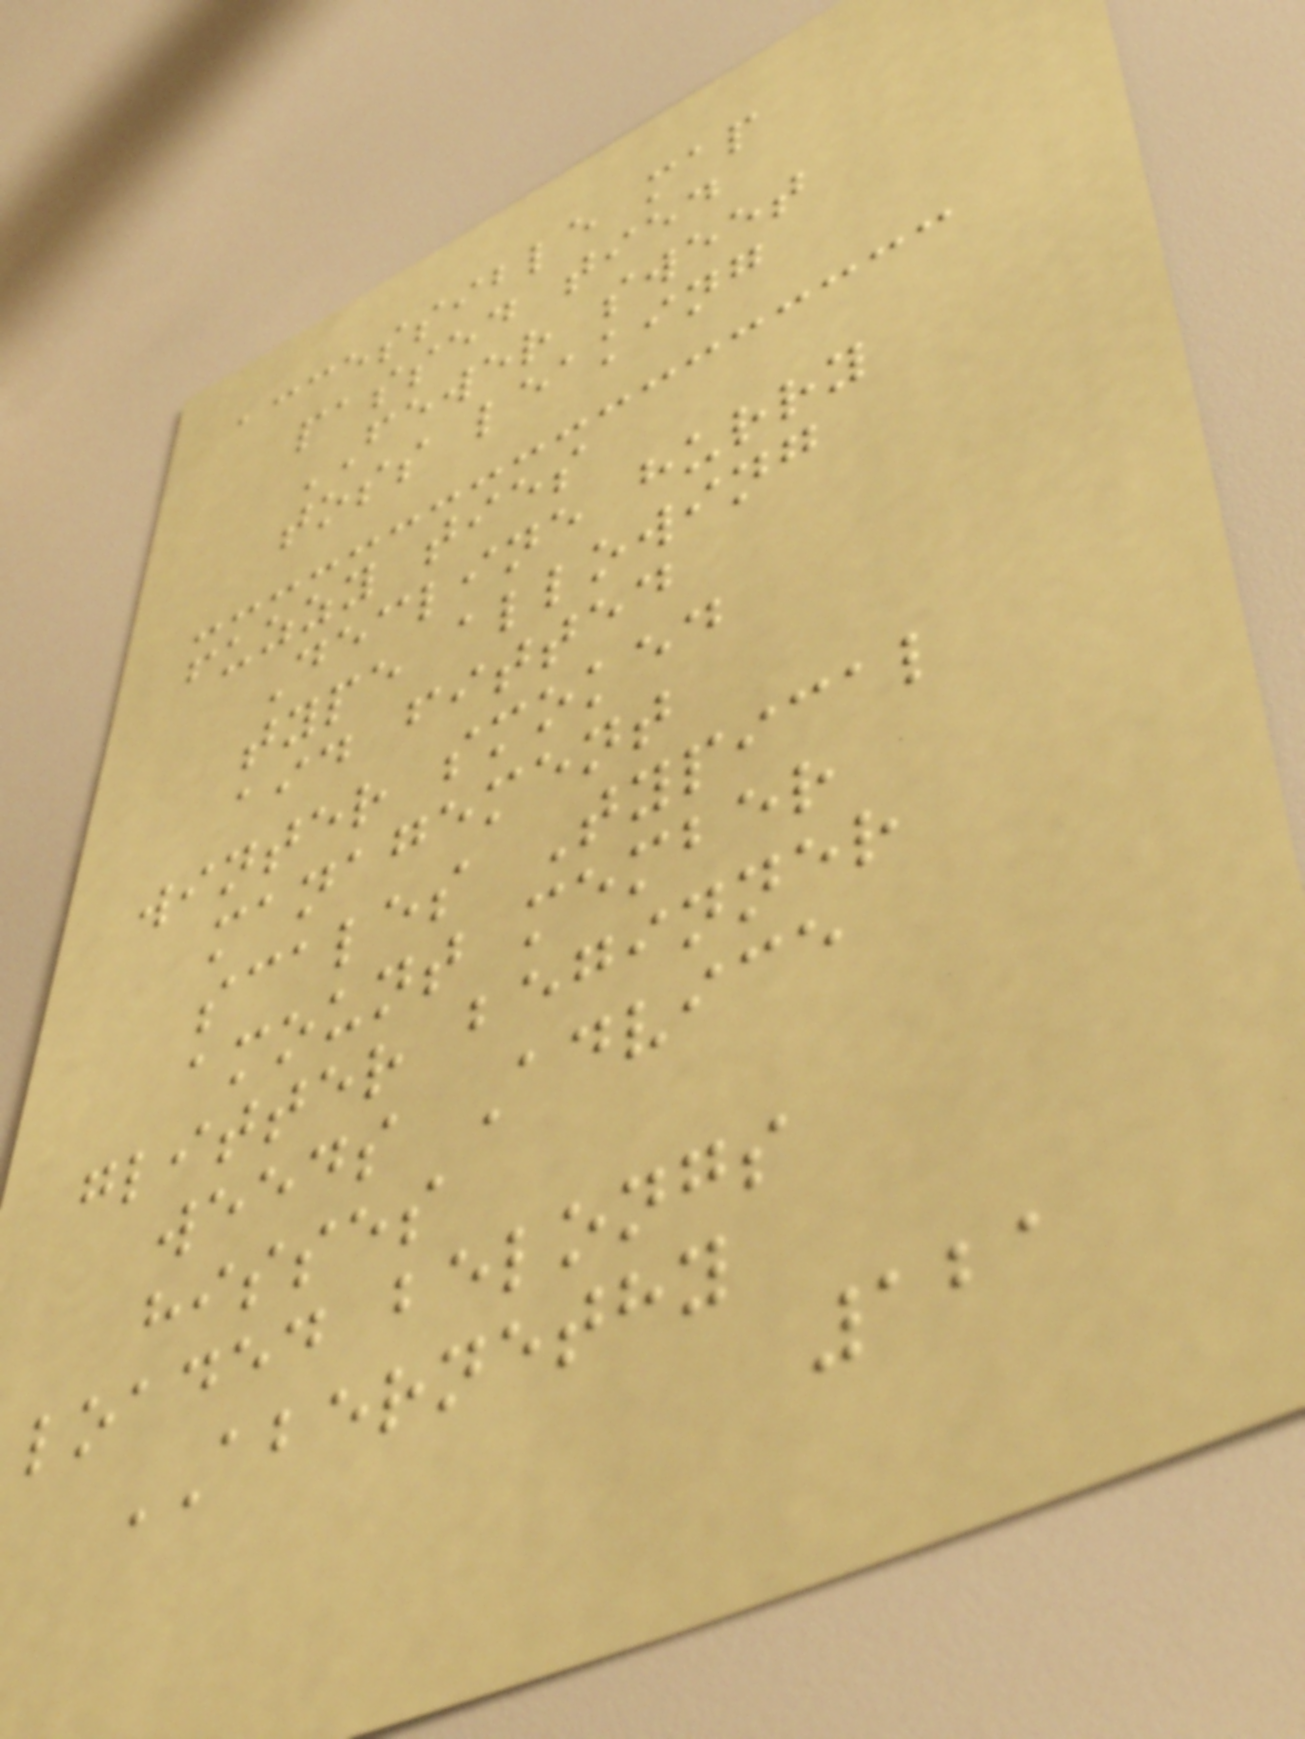accessible map
passed tied
FEWER sweet
toss leaking
fuzzy ties
Decline hurry
type allowing
aid fitted
winter smoked
management
scales Typical
amount member
glitter beginner
weeds Advice
hisses
loaded belongs
ABERNETHY
121
